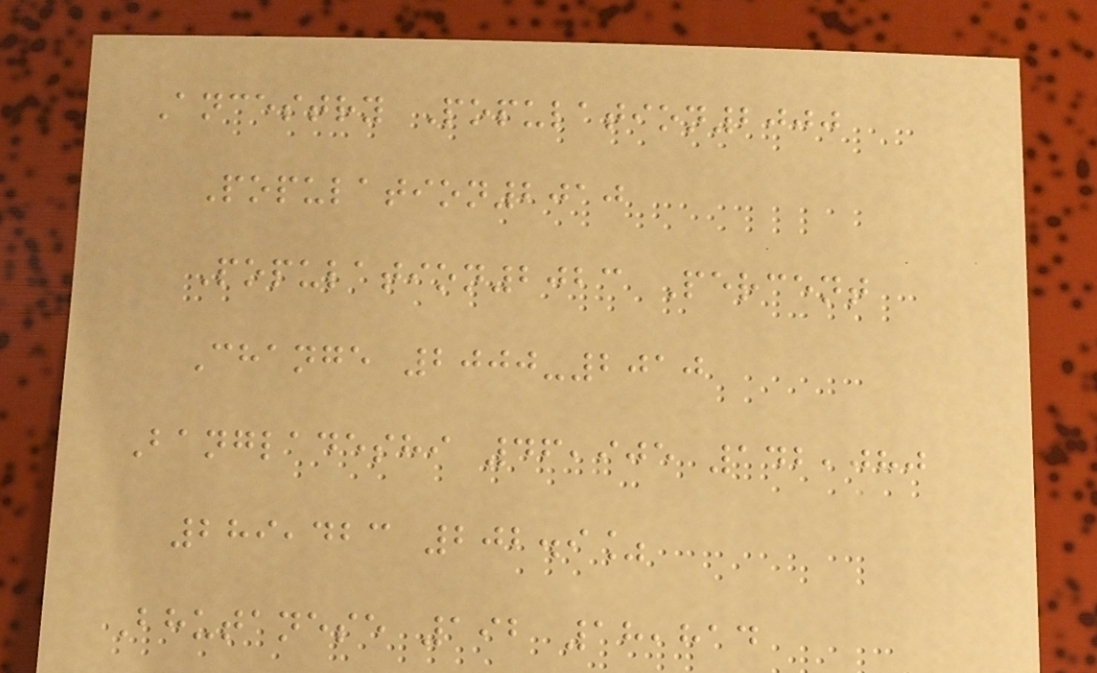Ancestry Population2000
Population2010
Population2023 Percent
Change 2000-2010
Bangladeshi 46,905 142,080
289,423 202.9%
Bhutanese 192 18,814
